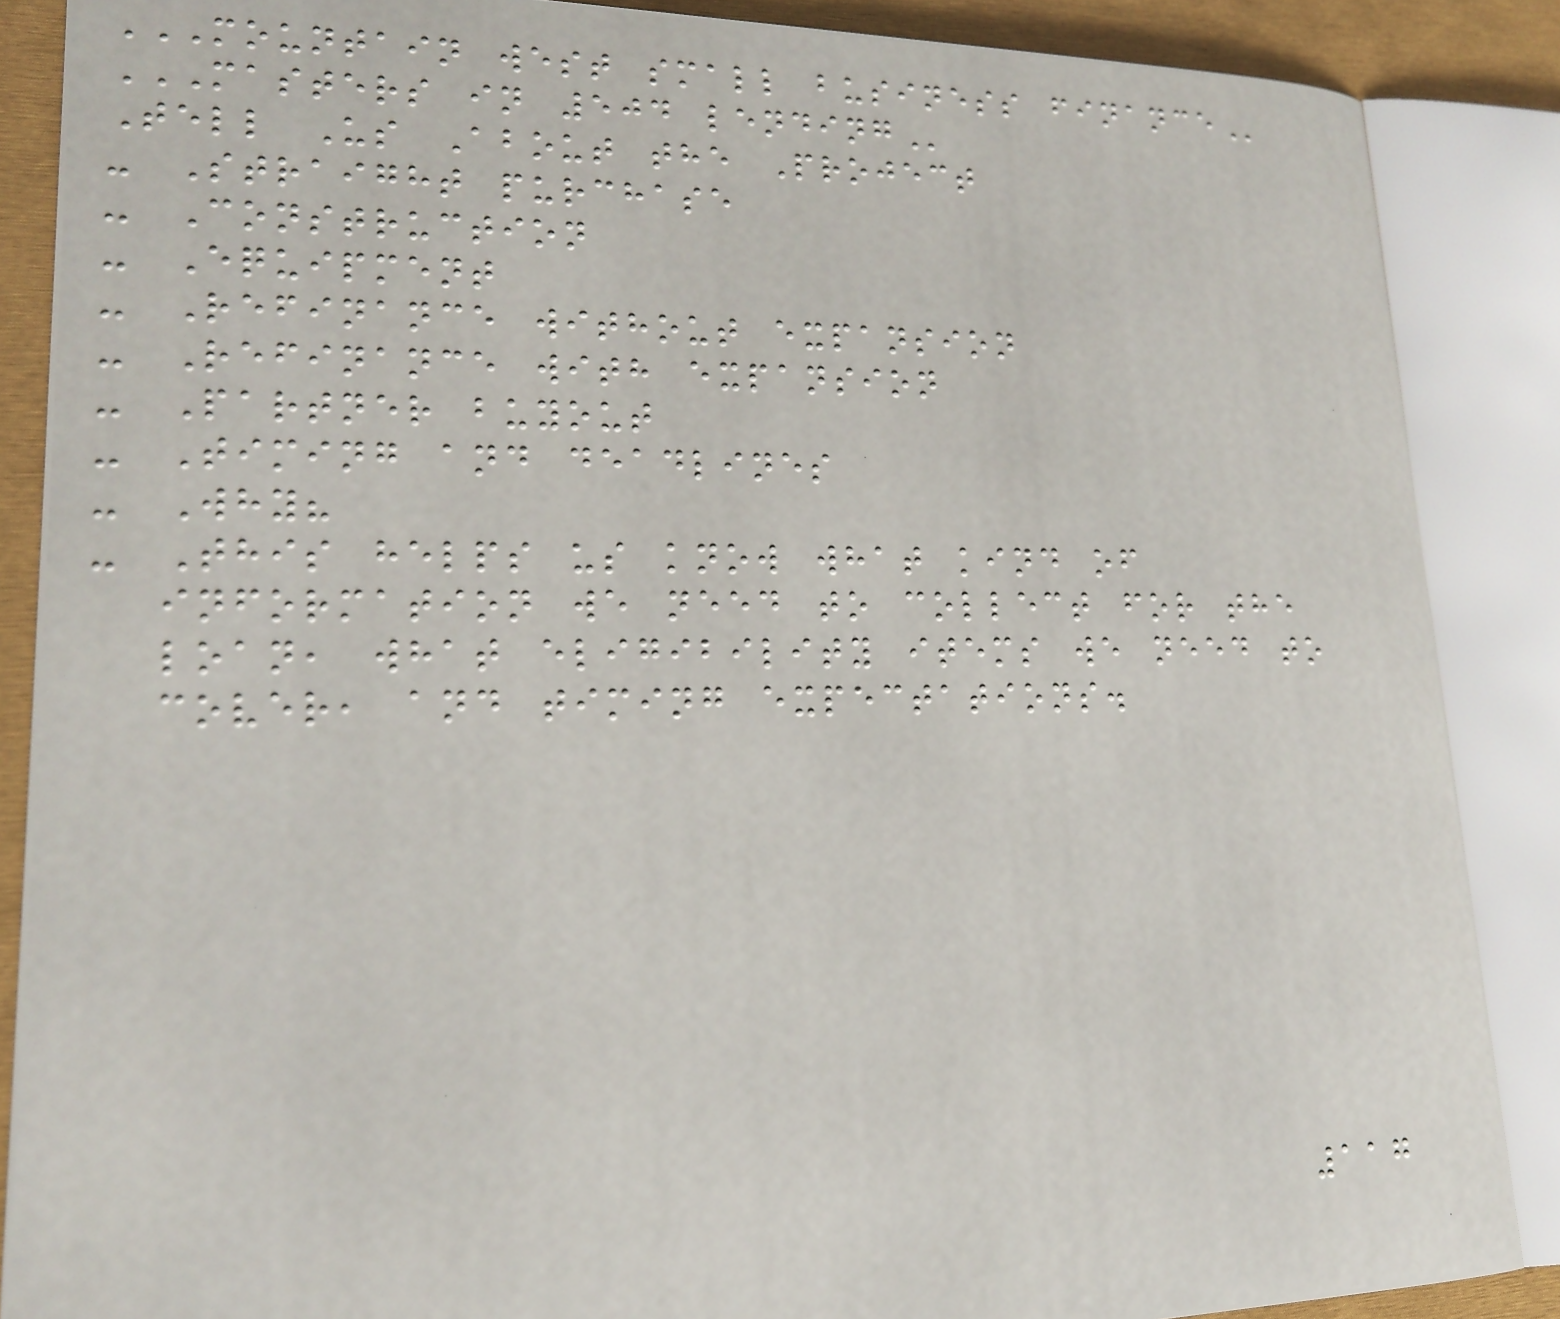MOUNTAIN WEST SMALL BUSINESS FINANCE
MASTERS IN 504 LENDING
Tell Us About the Project
- Straight purchase
- Construction
- Equipment
- Refinance without expansion
- Refinance with expansion
- Partner buyout
- Timing and deadlines
- Why?
- This helps us know what kind of
information we need to collect for the
loan, what eligibility items we need to
cover, and timing expectations.
117
